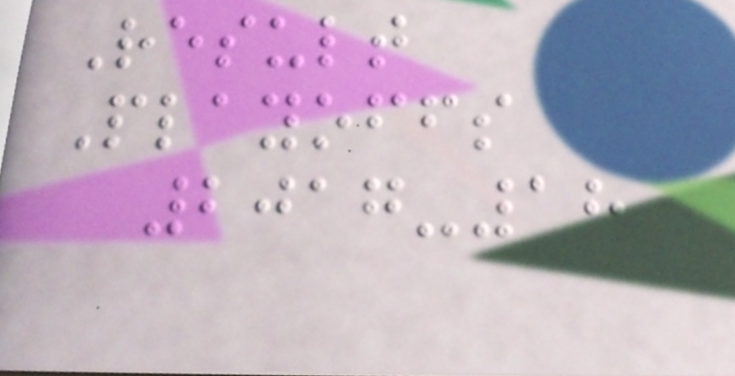Result
Playoffs
2017-18
